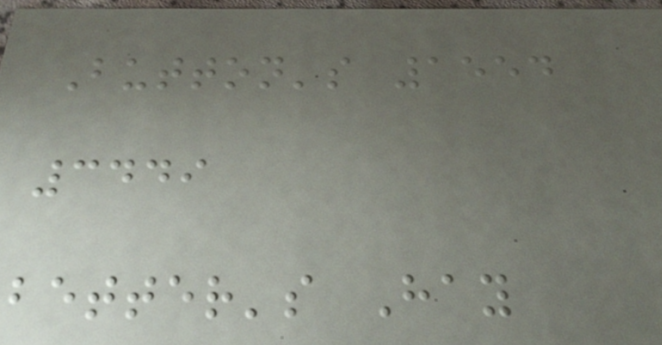Button's 1554
3449
better's Hay
